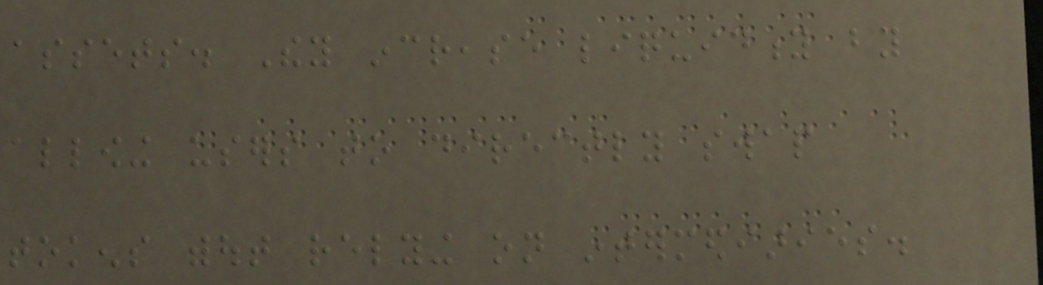assets. They increase liquidity by
allowing users to directly swap
tokens without relying on intermediaries.
